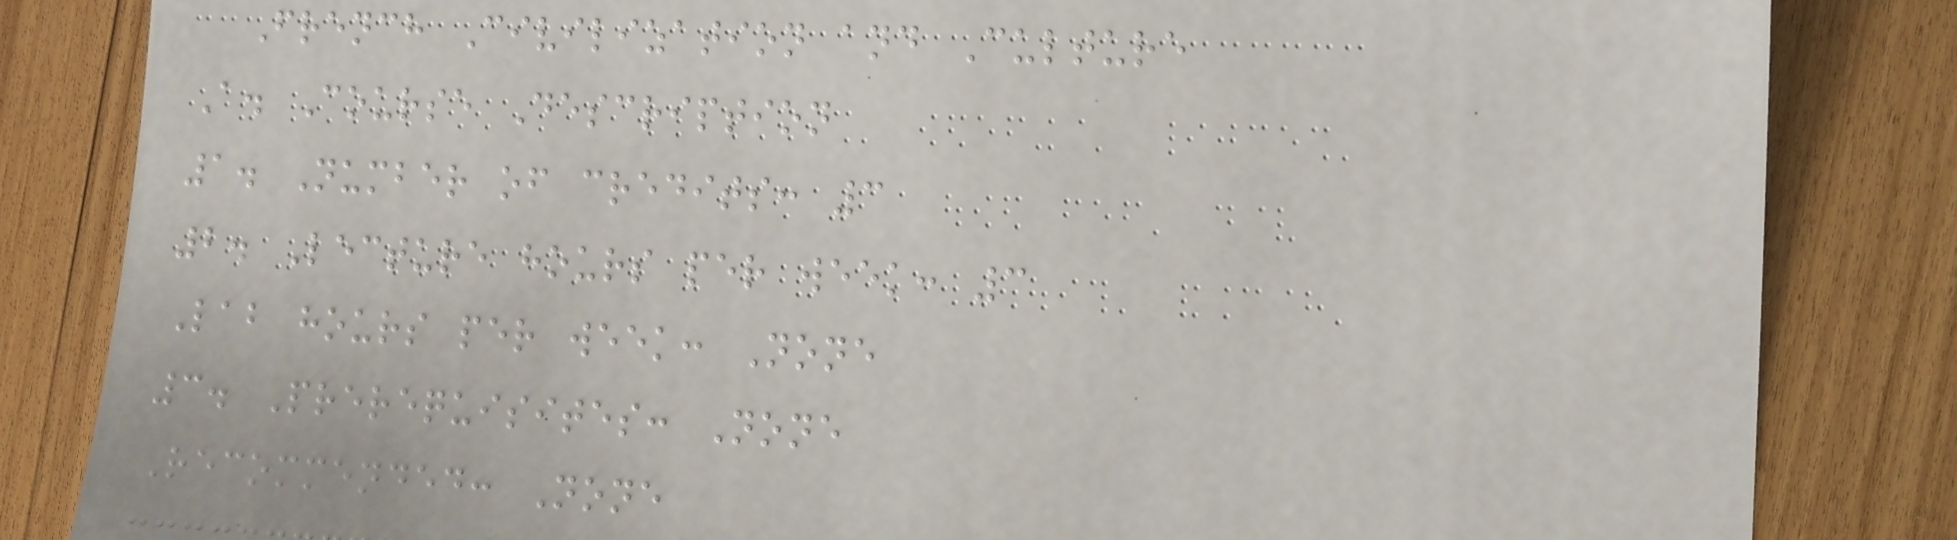French Civilization and Culture
A. Course Description
1. Number of credits: 3
2. Lecture hours per week: 3
Lab hours per week: None
3. Prerequisites: None
Recommended: None
